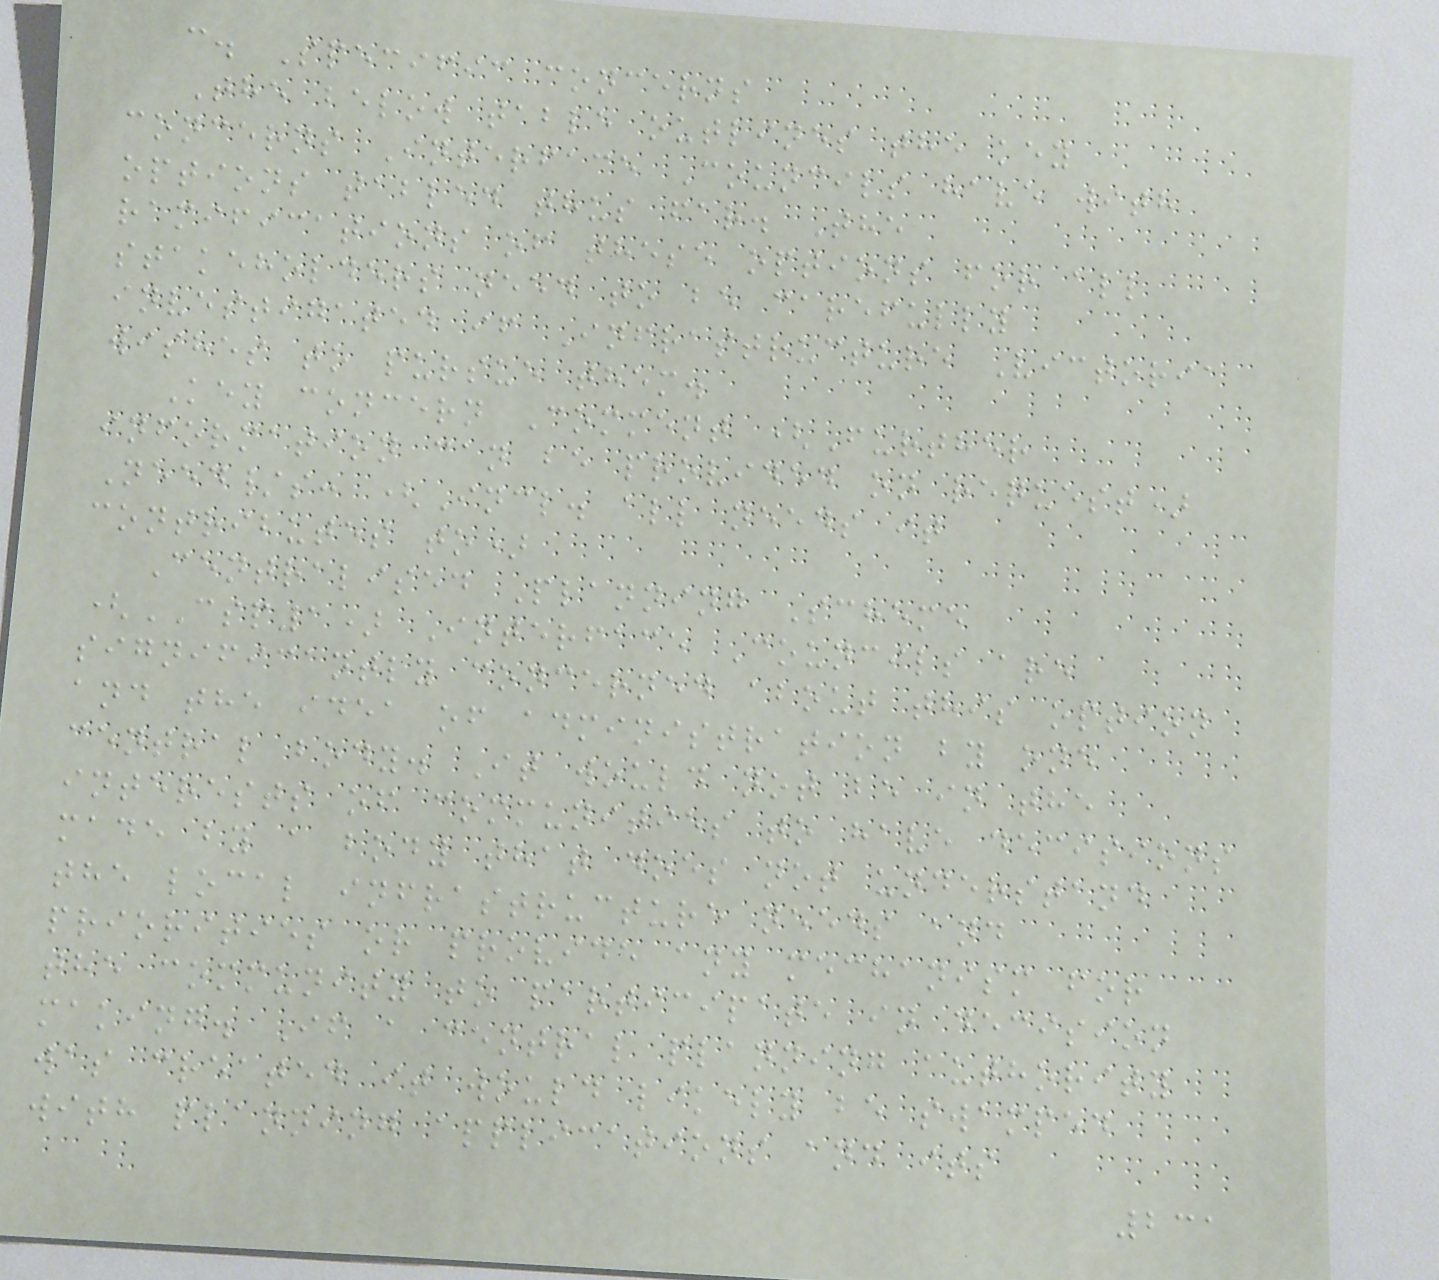c. Specific concerns
The below table outlines the key
concerns Interface Councils have with
options tabled thus far. The
ramifications of these options for all
stakeholders need to be carefully
investigated if Infrastructure Victoria
wishes to pursue them.
Key concern Comment (Further
information can be provided on request)
Need/s: (Incl. all needs it
contributes to)
Centralised Planning Scheme
(CSP1) Interface Councils are
significantly concerned about this option
and the idea of administration by one
central body. It would not be in the
interests of communities to have decisions
made by a body that does not understand
the local infrastructure needs and
priorities or provide any mechanism for
the community to participate in decision
making. If a central planning authority
was created it would likely be swamped
with planning applications and its
231
